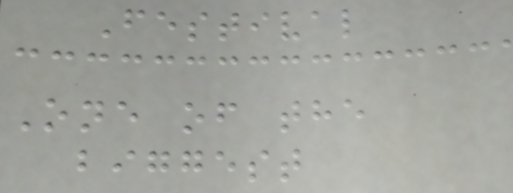Festival
One of the
biggest
